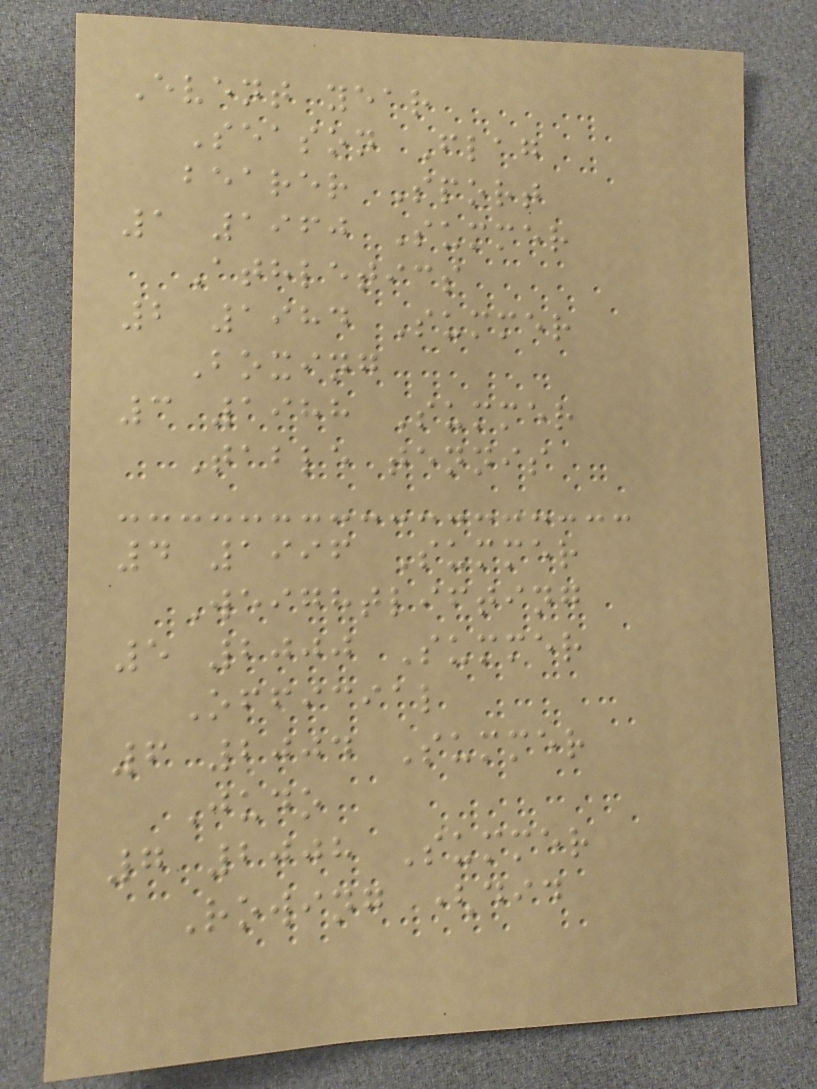Event year
Season Flag
bearer Sport
1 1960 Summer
Athletics
2 1984 Summer
Boxing
3 1988 Summer
Table tennis
4 1996 Summer
Weightlifting
5 2000 Summer
Official
6 2004 Summer
Judo
7 2008 Summer
Rowing (did
